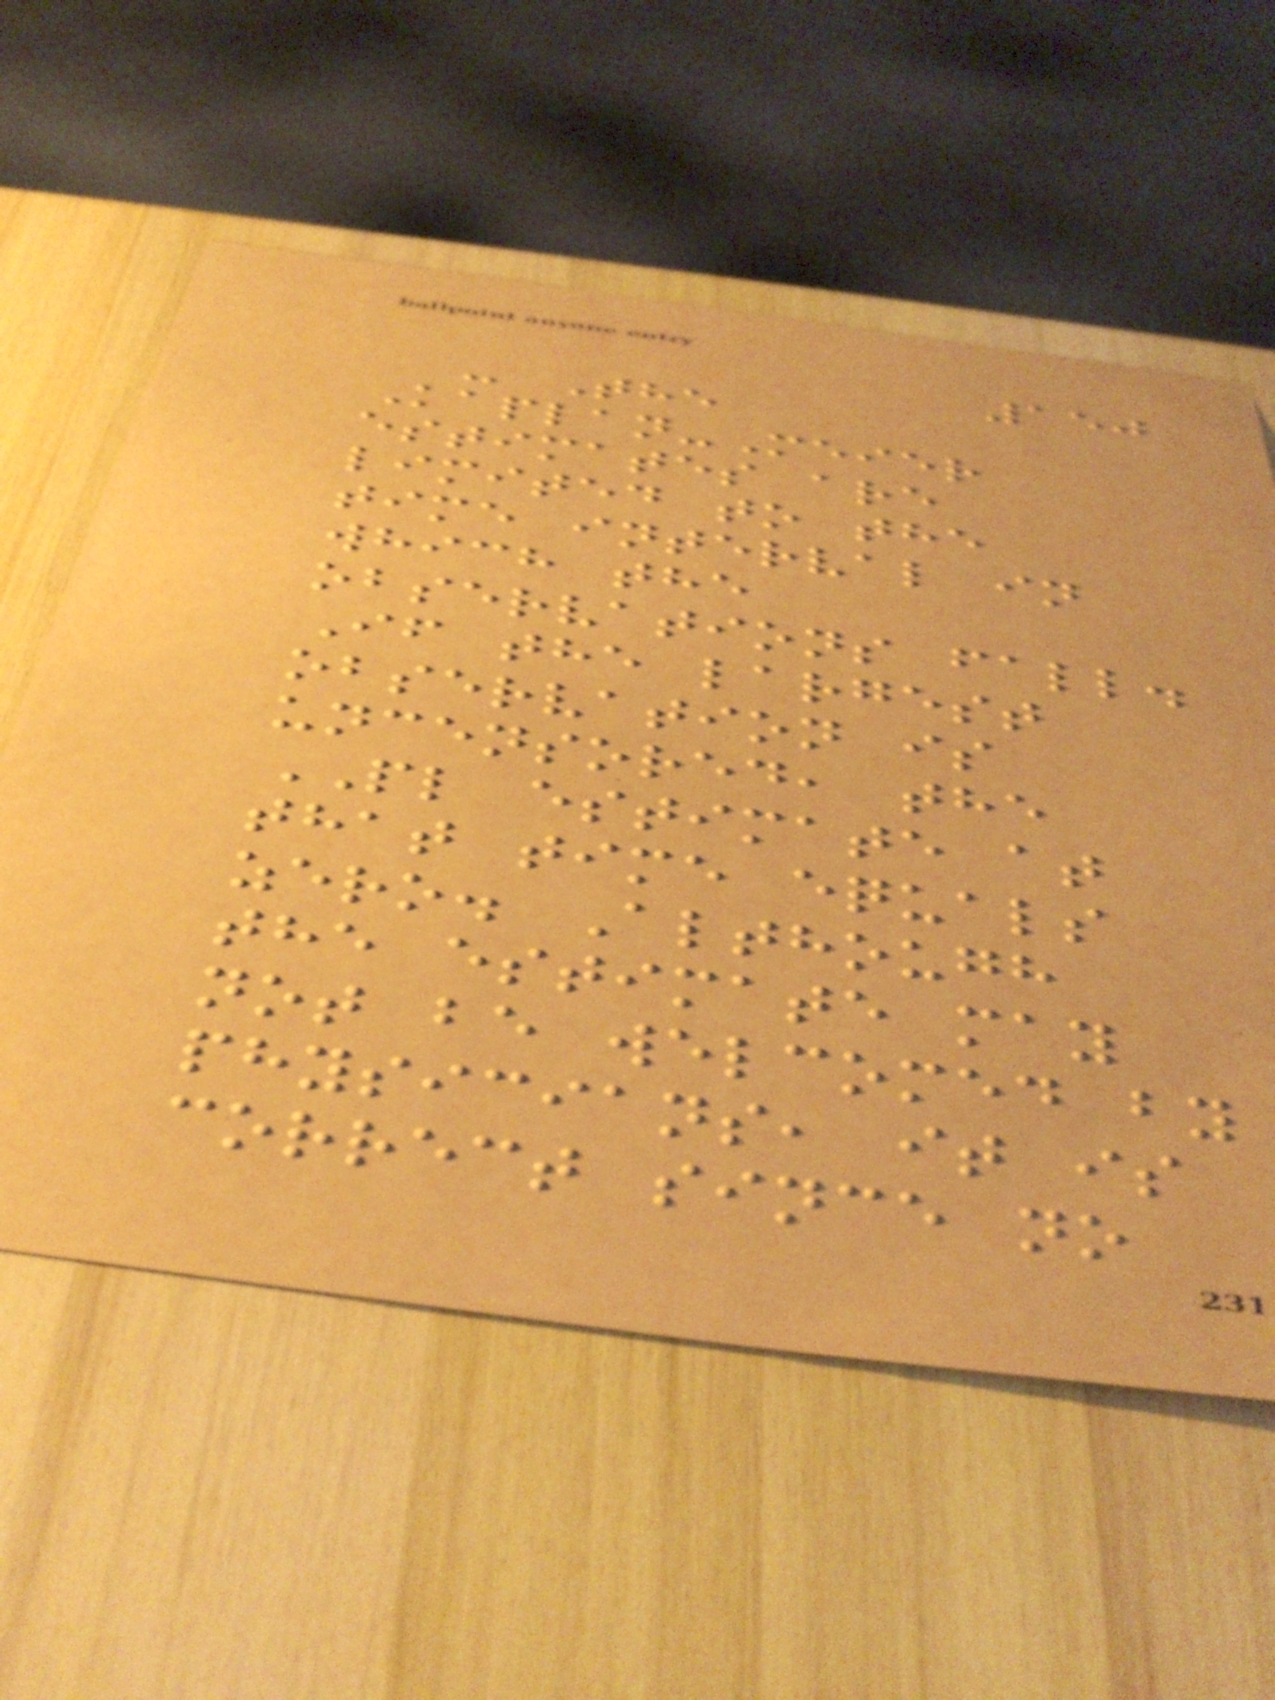150
- The
Kaplan-Meier
estimates are
limited to the
time interval in
which the
observations fall.
If the largest
observation is
uncensored, the
PL estimate at
that time equals
zero. Although
the estimate may
not be welcomed by
physicians, it is
correct since no
